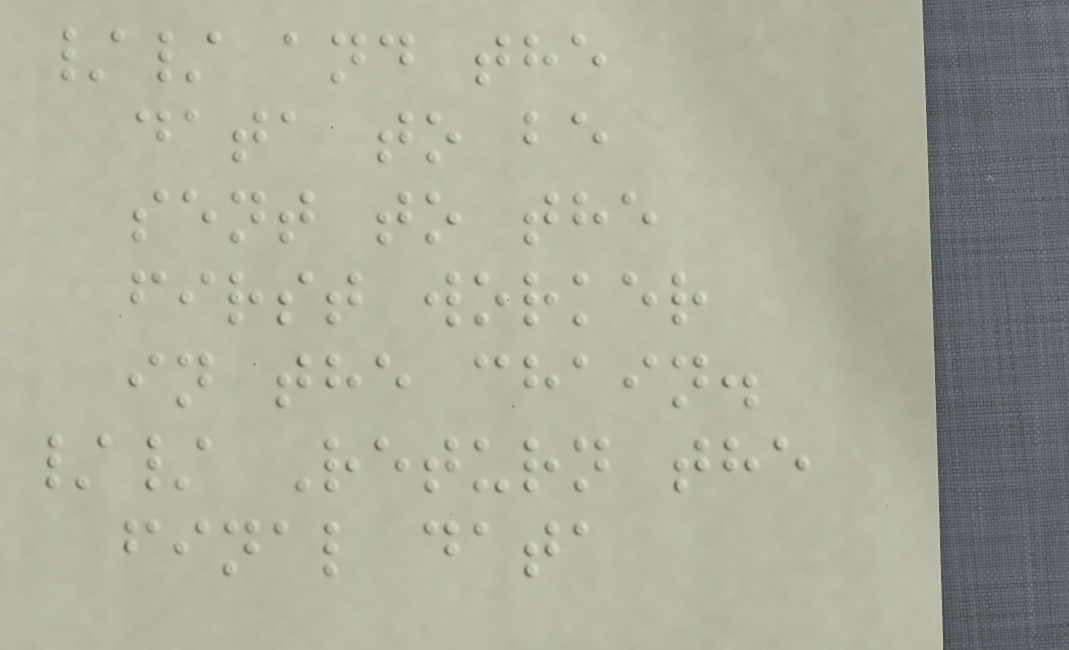// and the
data to be
sent to the
first worker
in the chain.
// Return the
final data
